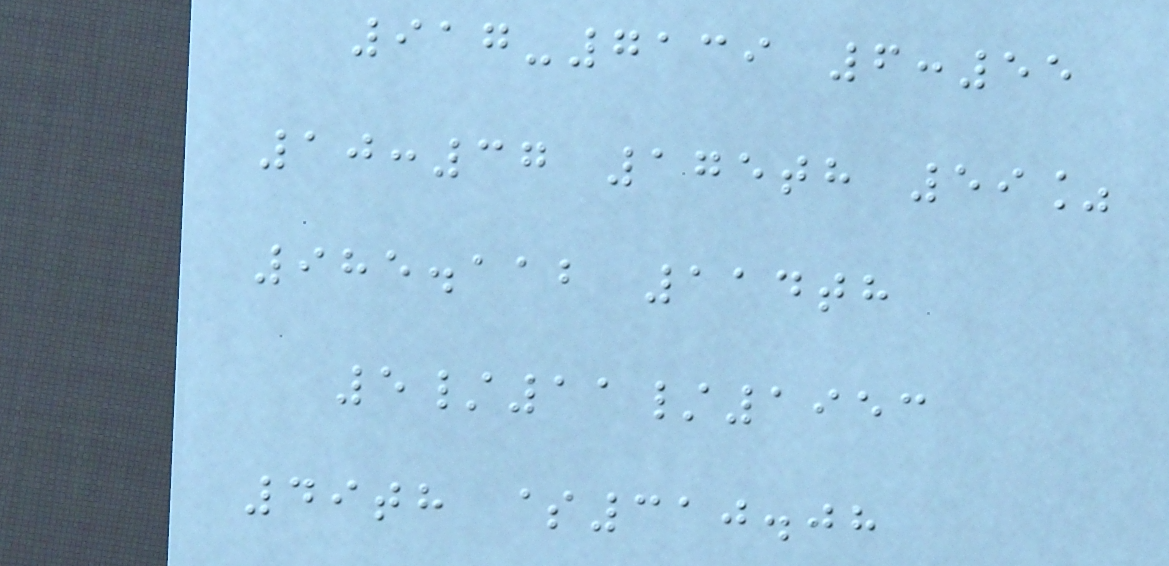917-7139 6:55
10:37 175th 59%
985.112 114th
5/11/1953
49th $310.08
